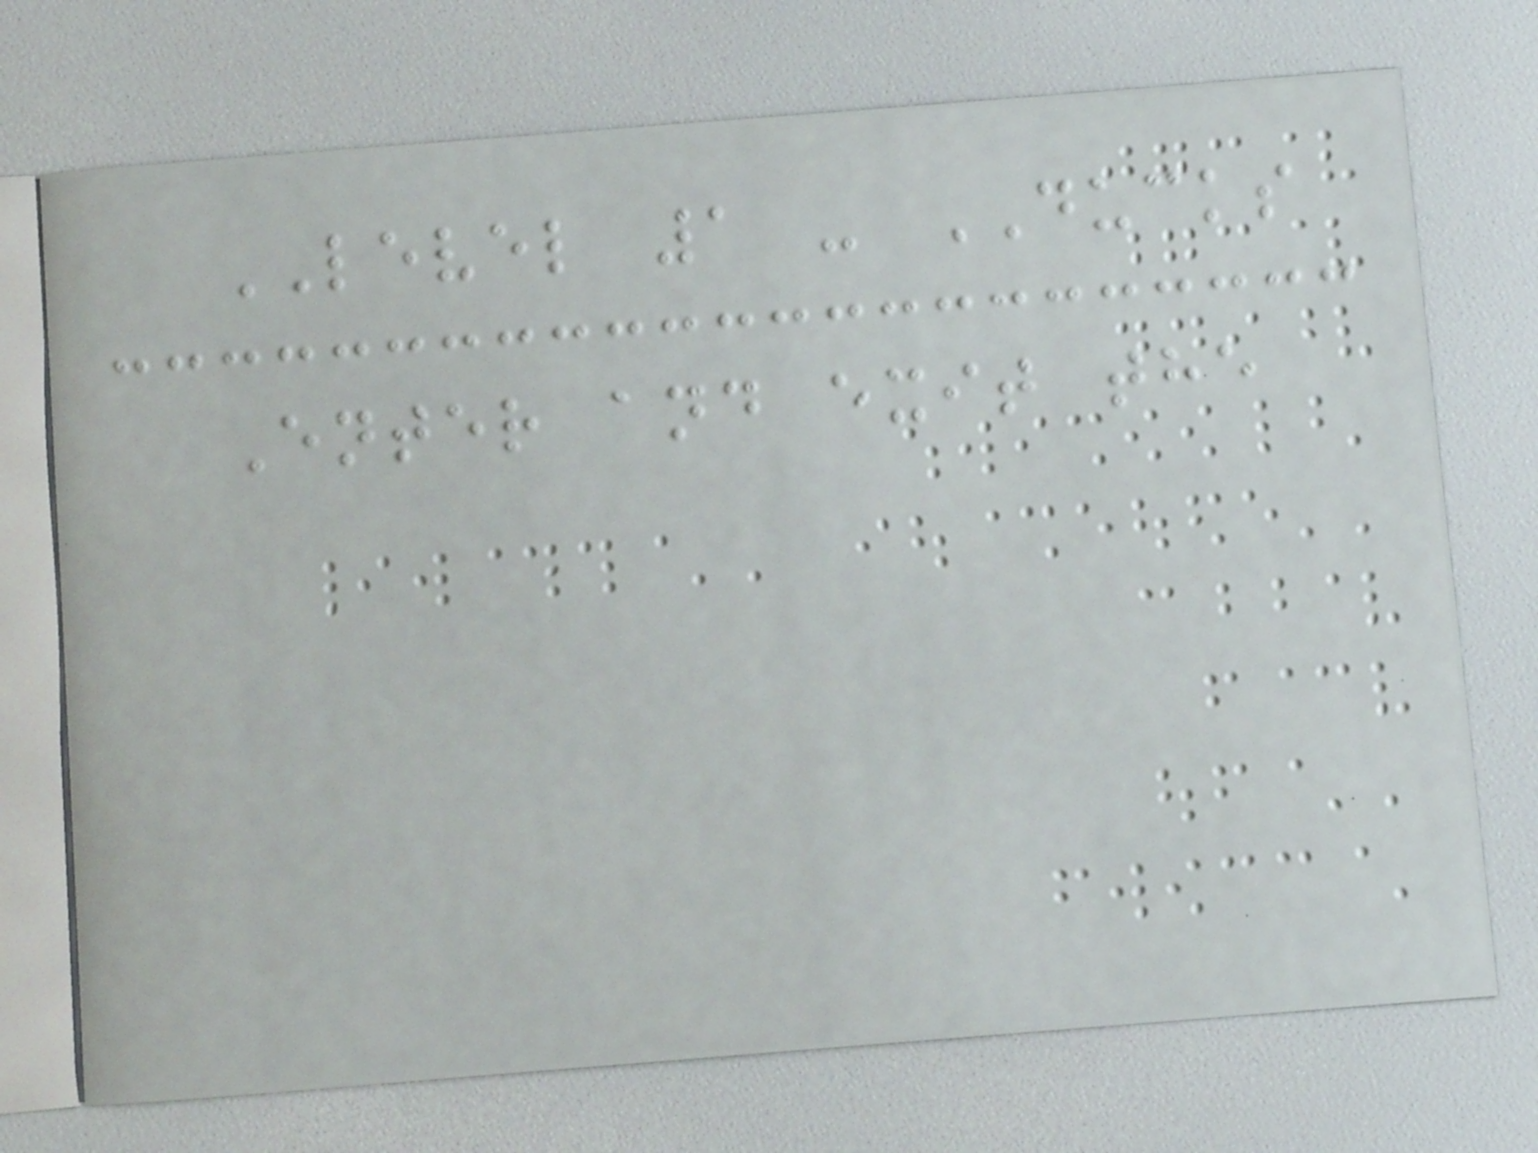LEVEL 1 - DUCKS
Enter and exit the
